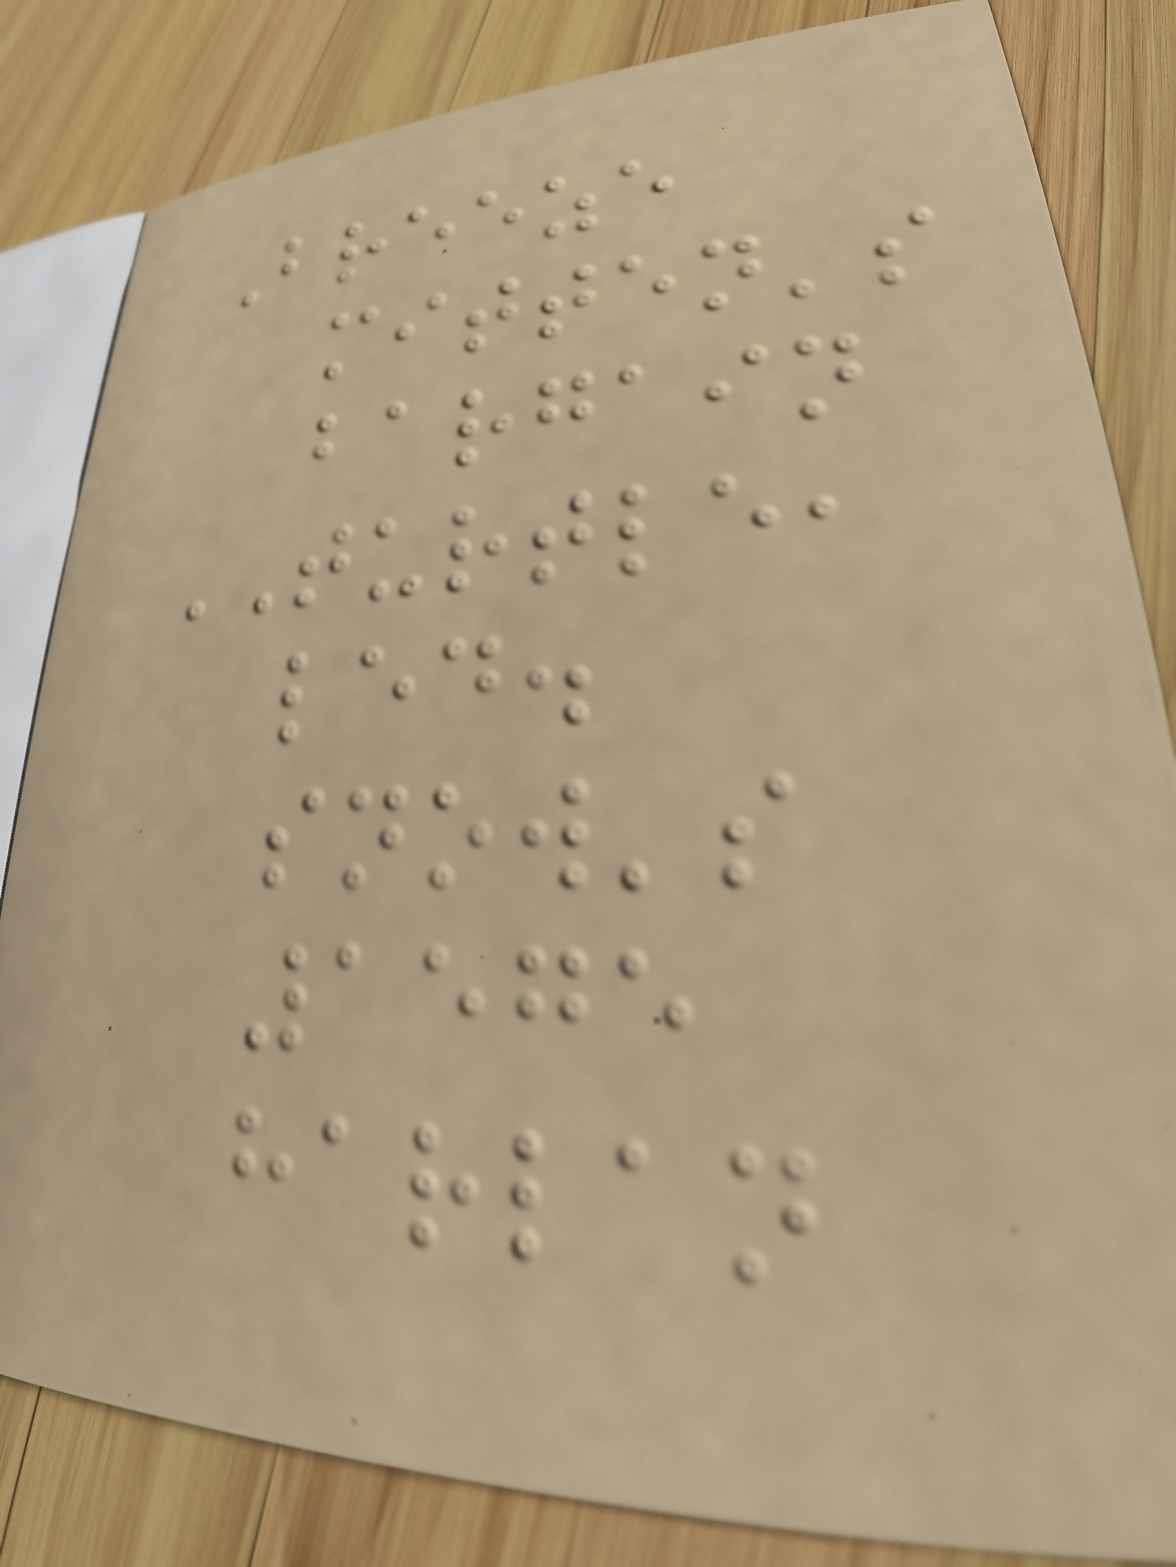Breeze
mitten's
bargain
TURTLE,
led.
snow's
1575
harlan
